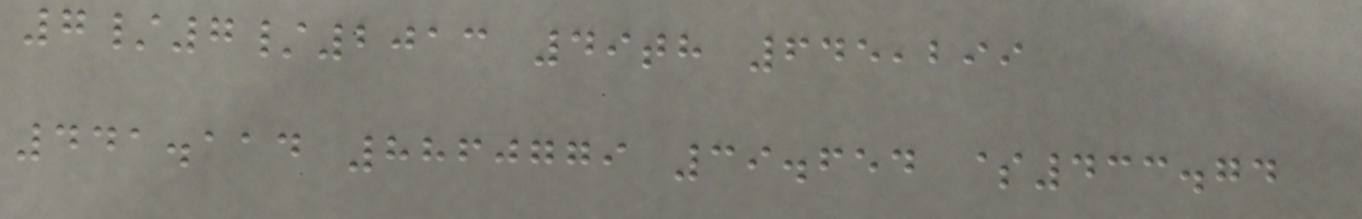7/7/2013 49th 645,299
441.114 8860779 39.654 $433.74
